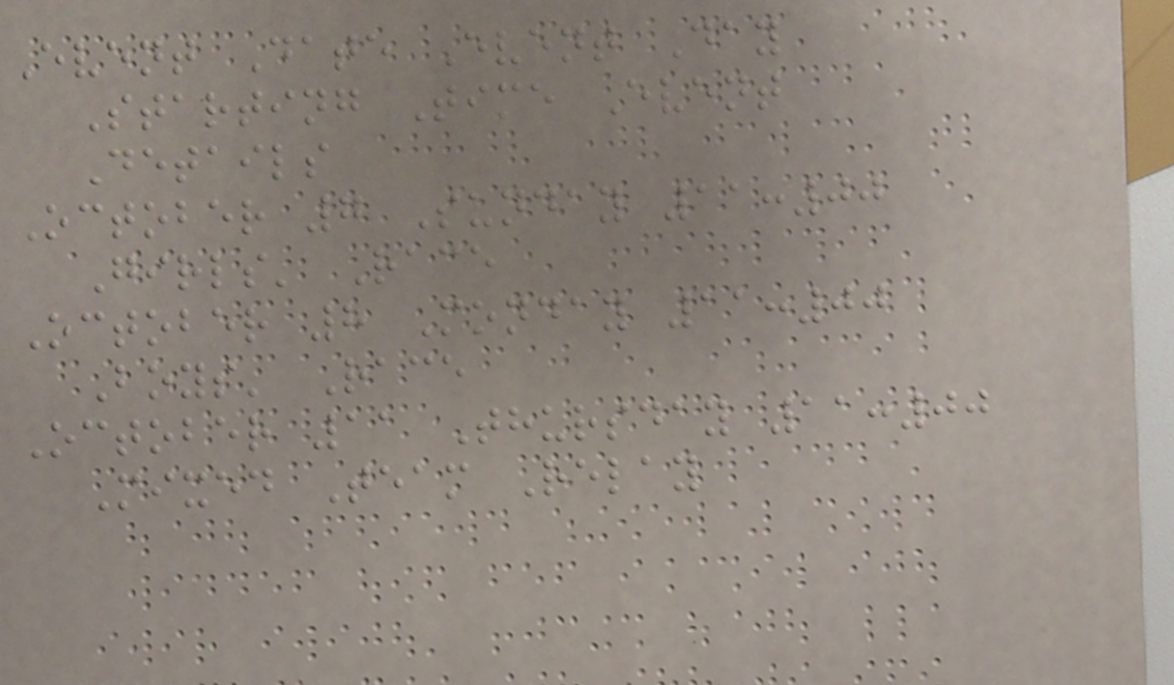Event Date Event Day
Starting Time Event
Details
October 7 Sunday 11:00
Girls' Race
October 8 Monday 11:00
Boys' Race
October 11 Thursday 11:00
Mixed Team Relay
